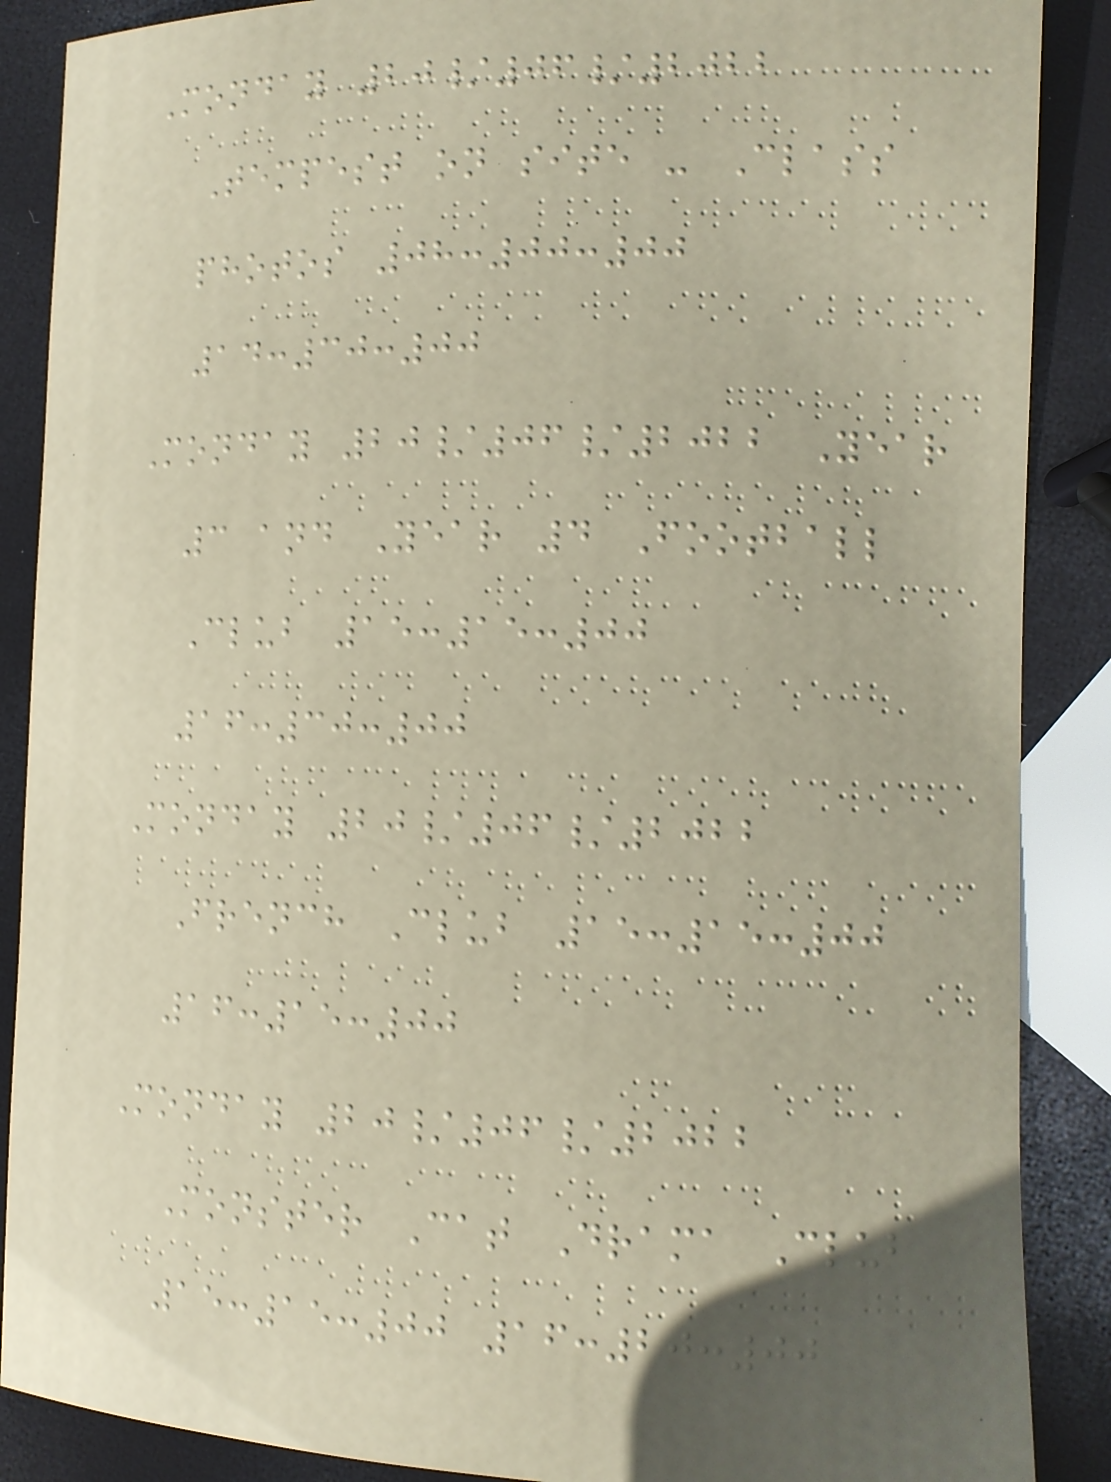Monday 20/06/2022
Tempest on site - Class
photos 08:00:00
14:30:00
Monday 20/06/2022 Year
3 and Year 4 Football
Club 15:15:00
16:30:00
Monday 20/06/2022
French Club 15:15:00
16:15:00
Monday 20/06/2022
Monster Cat Drama Club
15:15:00 16:20:00
